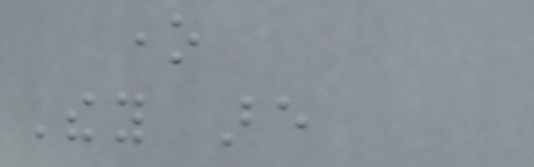one
They are
